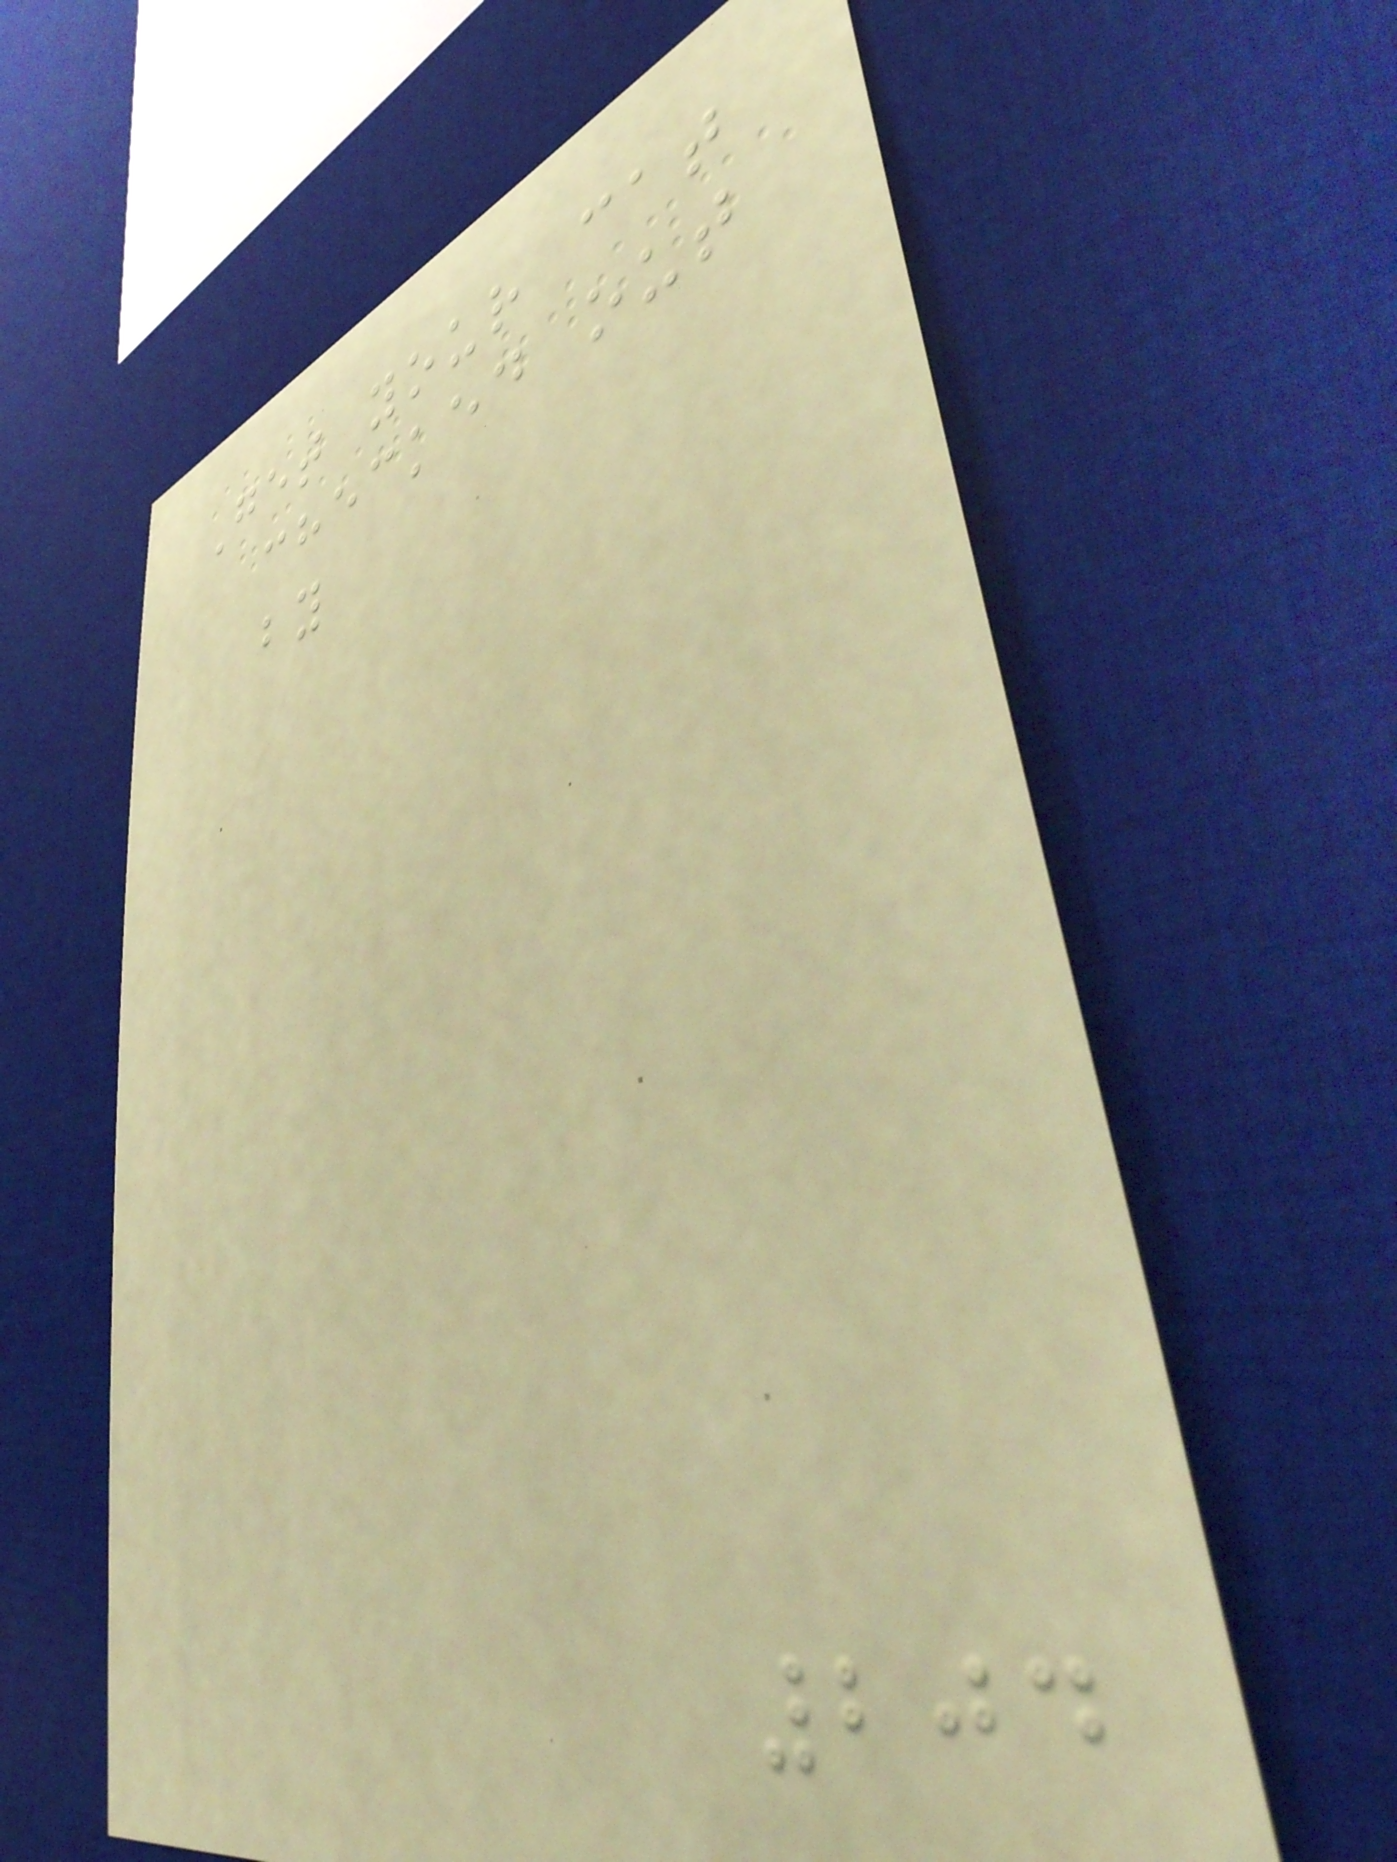Get your cat
checked out
by
204
